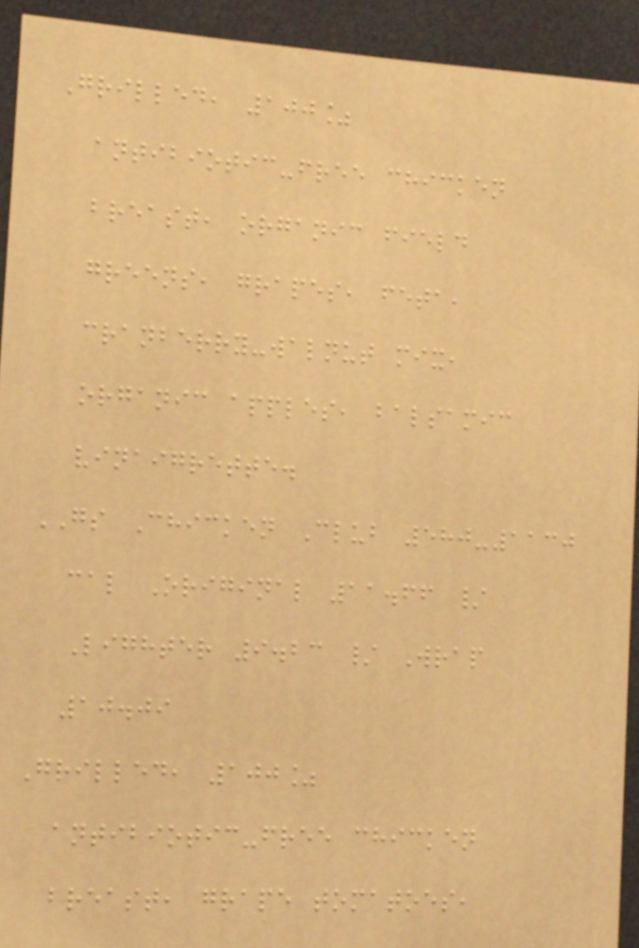Grilled, 100%
antibiotic-free chicken
breast, organic field
greens, grapes, feta,
cranberry-walnut mix,
organic apples, balsamic
vinaigrette.
GS Chicken Club 580-1130
cal Original 11.66 /
Lighter 9.23 / Wrap
10.09
Grilled, 100%
antibiotic-free chicken
breast, grape tomatoes,
